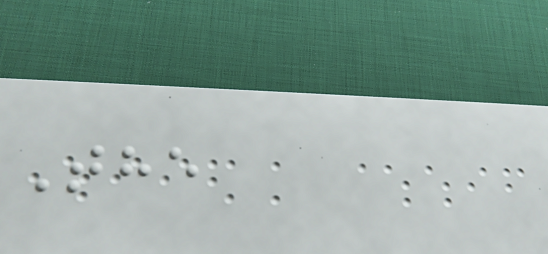The
